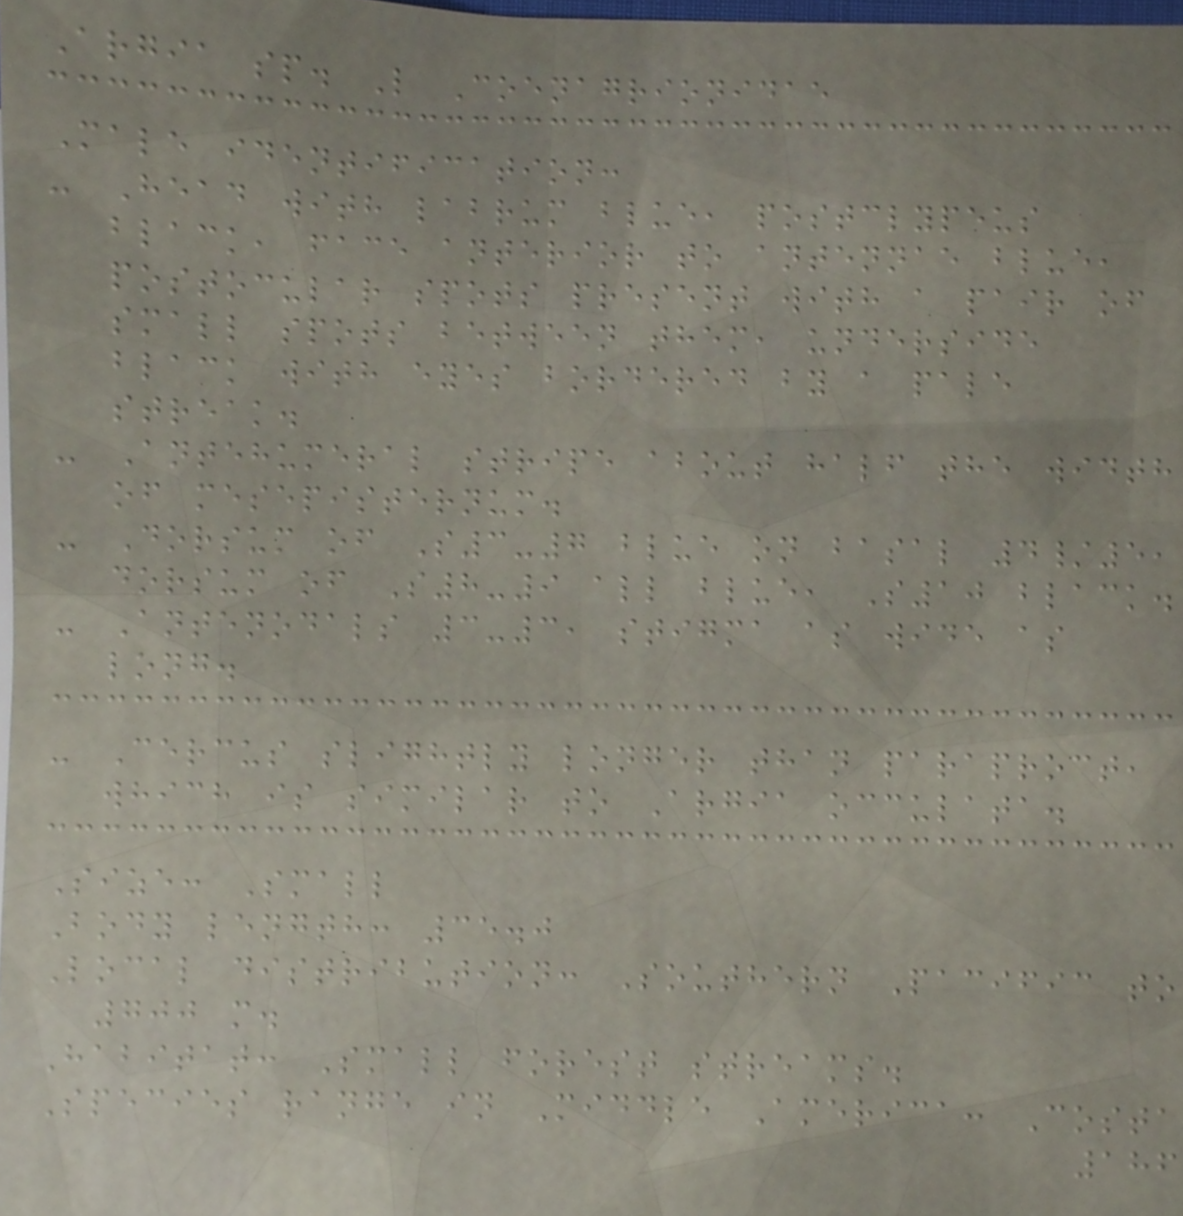Argia sp. L Coenagrionidae
Male identification:
- Head with labrum blue, postclypeus
black, face anterior to antennae blue,
postocular spots present with a pair of
small spots between them, underside
black with eyes bordered by a pale
streak.
- Antehumeral stripe about half the width
of mesepisternum.
- Dorsum of S3-7 blue on basal 4/5,
dorsum of S8-9 all blue, S10 black.
- Antenodals 3-3, stigma as wide as
long.
- Cercus slightly longer than paraproct,
which is similar to Argia occulata.
Size: Small
Body length: 35.0
Local distribution: Southern Pacific to
700 m.
Habitat: Small forest streams.
Species range in Middle America: Costa
186
